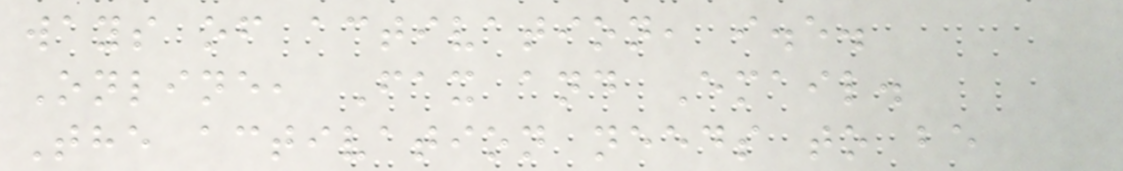ways of activation, i.e.
Online, Fax and Email.
The activation needs to be
